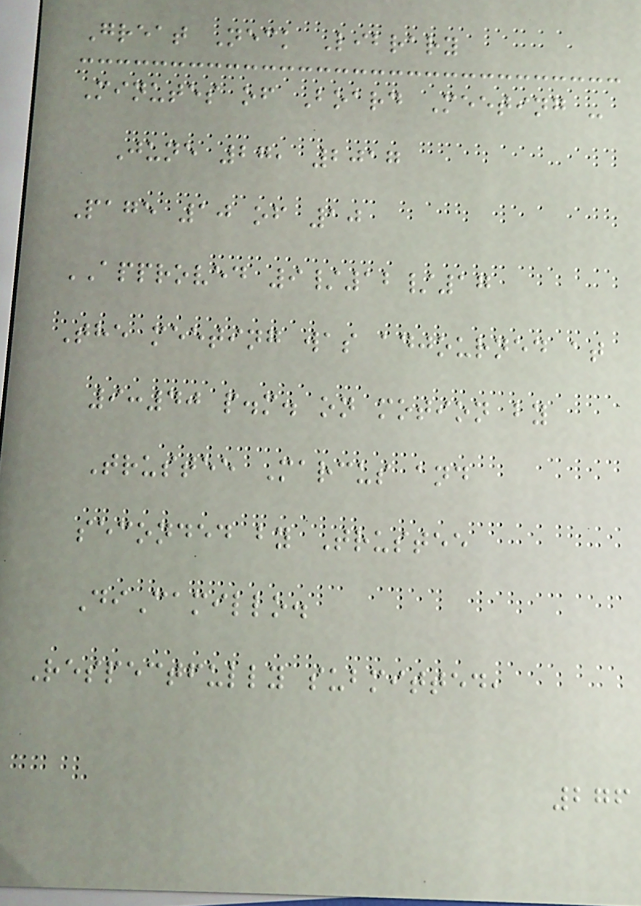Great Neck Library
Minutes of Board Meeting -
June 27, 2017
Page 10 of 10
APPROVED 9/12/17
The meeting was adjourned at
9:40 p.m. on motion by
Trustee Marcus and
seconded by Trustee
DiCamillo.
Respectfully submitted,
276
